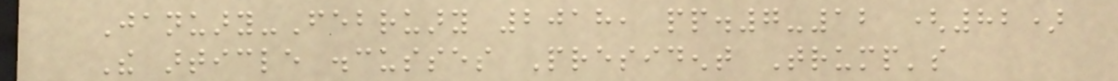January-February 2018, pp.7-12 (82)
The article discusses President Trump's
